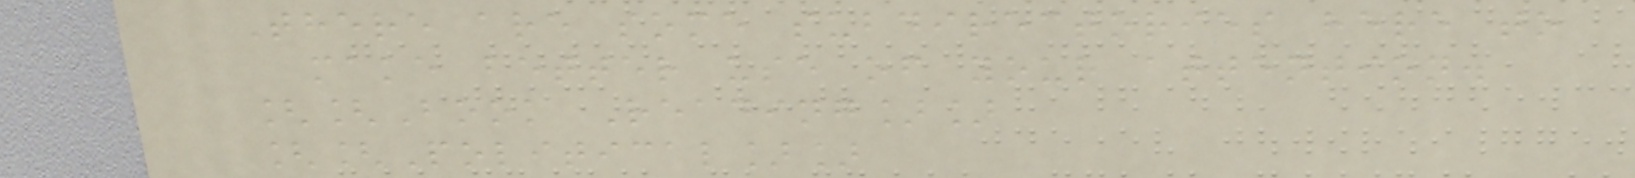There are some subdirectories here to
make better use of your attention.
[[Book Reading]]
[[Political]]
